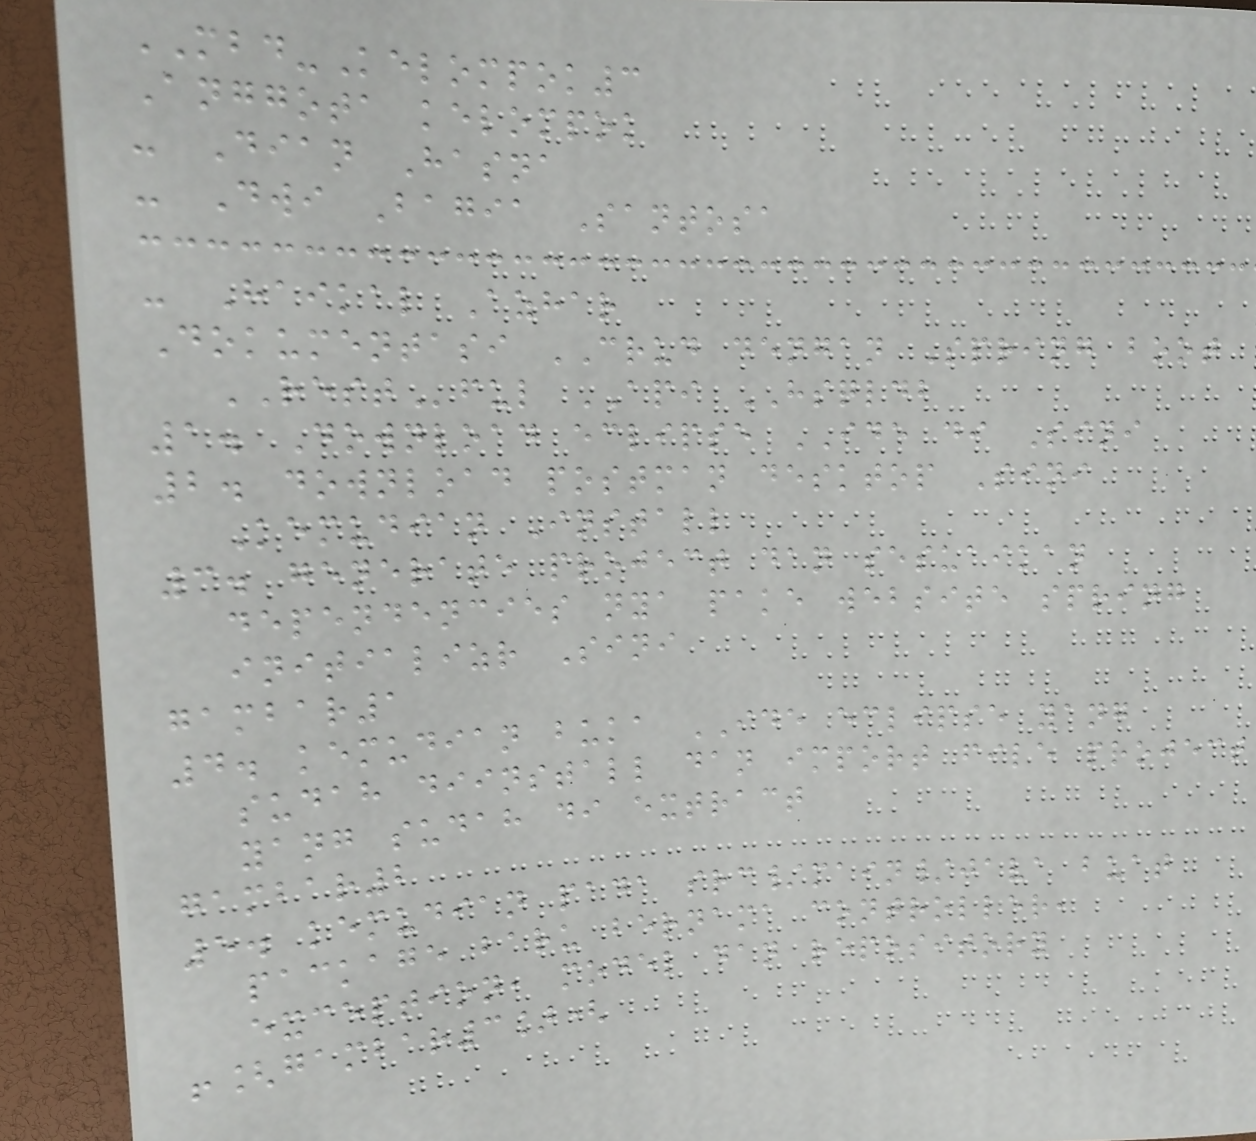MBD-Kelompok3
Anggota kelompok
- Dian Hasna
- Dwi Bagia Santosa
- Haikal Azhar
Dokumentasi CRUD dengan Spring boot
RESTful API HSQLDB
1. Download eclipse IDE di Sini
2. download postman desktop Sini
Kemudian Install
3. generate project dan sesuaikan
dependencies nya pake website spring
initializr Sini
gambar1
4. kemudian buka IDE eclipse yang
sudah diinstall dan import file project
yang sudah di extract
gambar2
5. kemudian pada src/main/java buat
package baru bernama controller,
exception, model dan repository
![gambar3](
